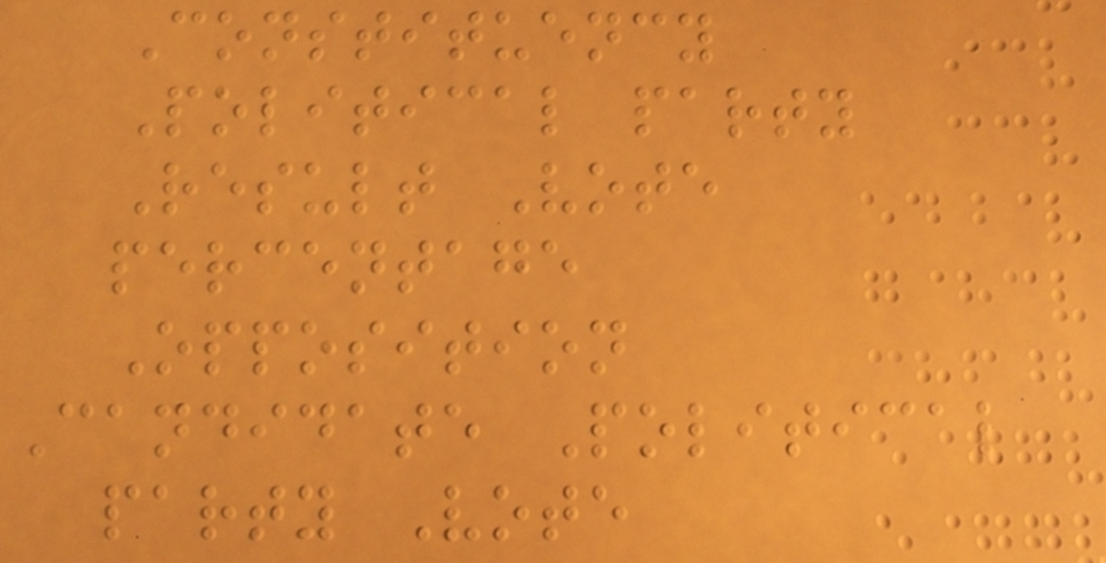Constituency
Political party
Result Vote
percentage
Opposition
Candidate Political
party Vote
